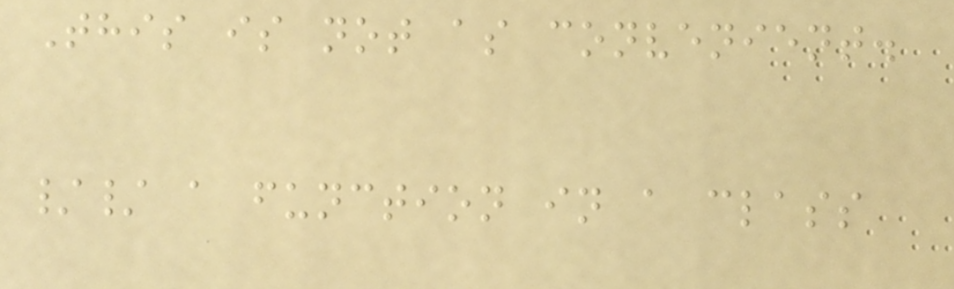This is not as convenient.
// a function in a class
